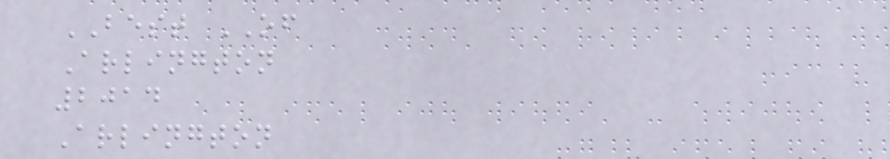BEST OF
Arlington
2014
Arlington
